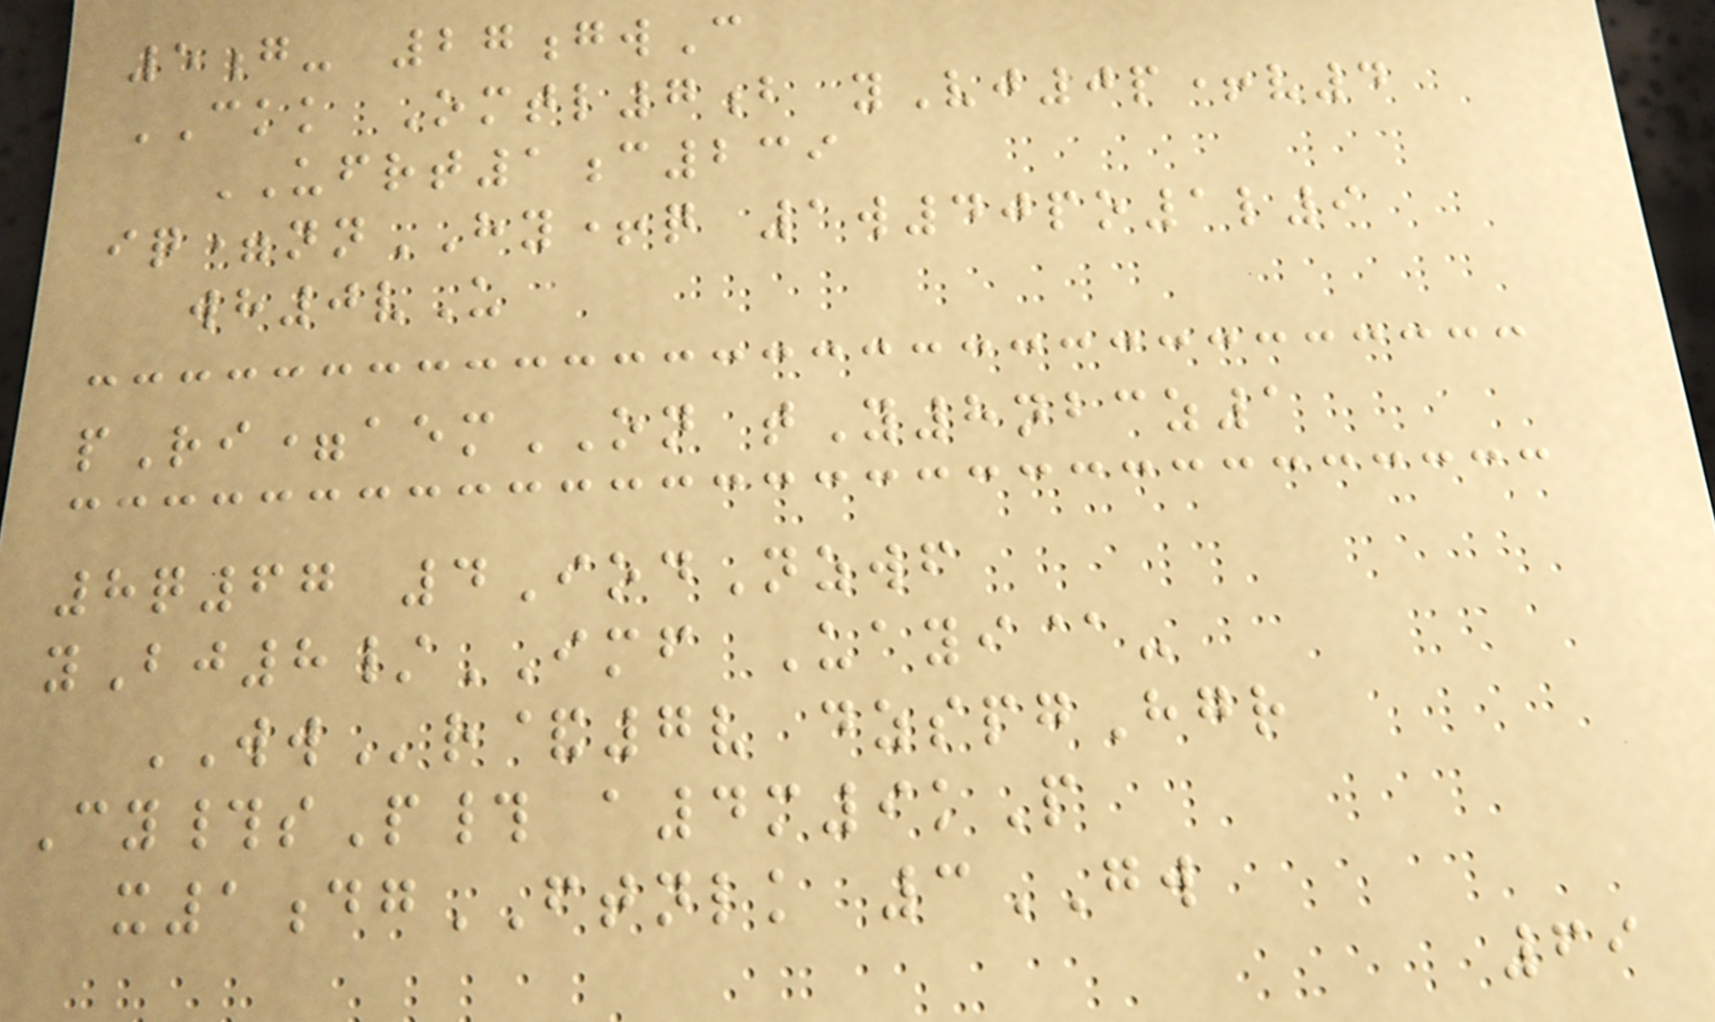5g- 27gwC
CKK Omtl7b yVj0p+v4
UFRT1c239
iq=nnHY+q 1w40po1l9
wh0vU
pRi=aemON tY8nbcz1
8q67 4IodNzwf
yBj8/IMF Uayi@-
WWr&7v dzspgHgr
Cy#sP# a4m9kP
x1dgFTNLK 3GW
69
